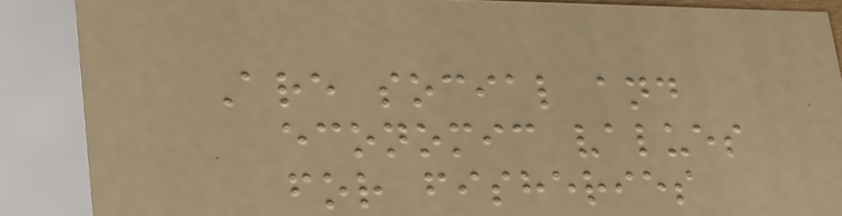Are social and
economic values
for fisheries
